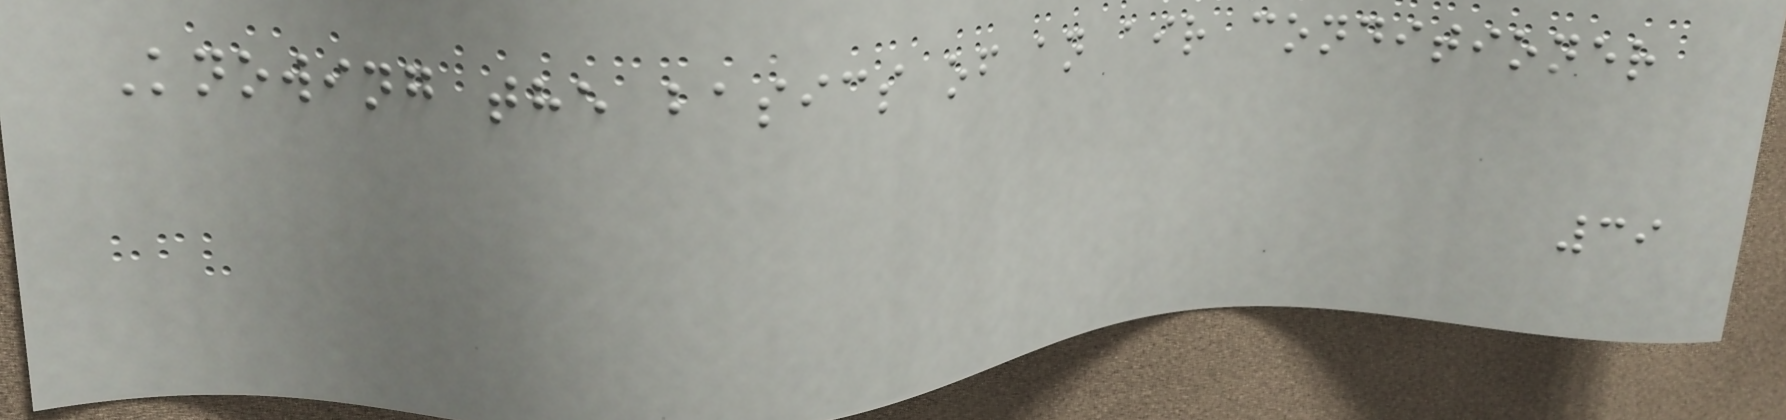Knowing the basics of an air conditioner
39
